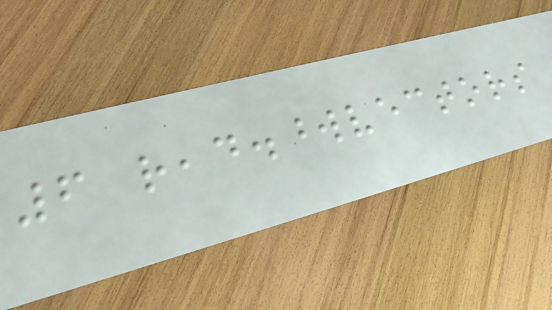6 read.wordvectors
